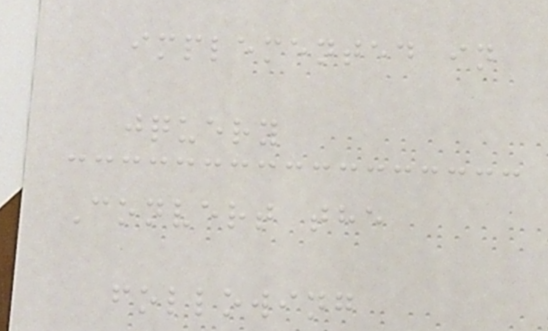implemented in
jquery
Convert the
following
